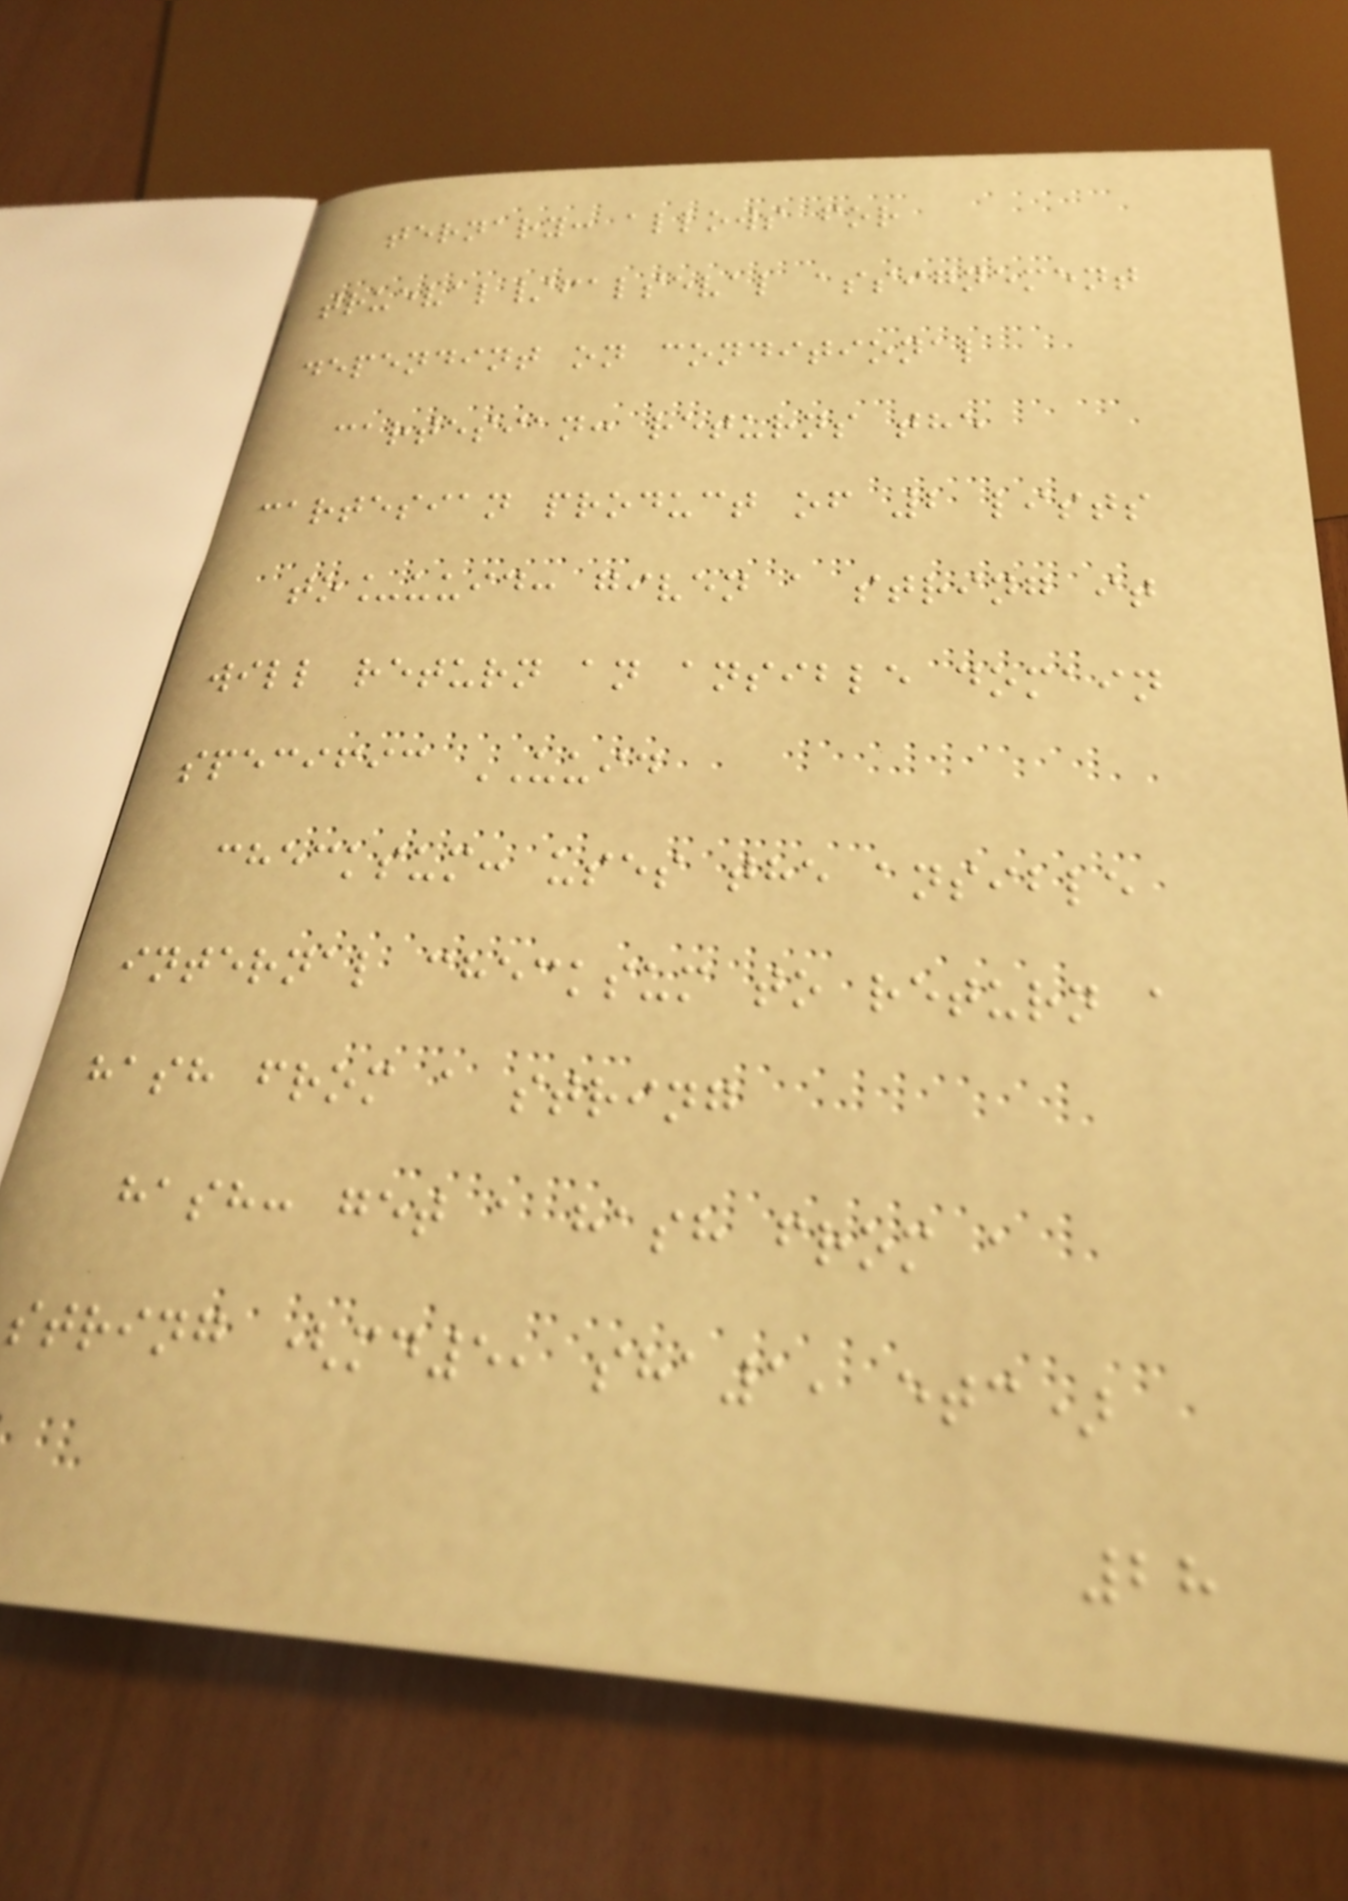ternary: allows for
trueval/falseval assignement
dependint on conditional
cartesian: returns the
cartesian product of 2 lists
to_uuid: given a string it
will return an ansible domain
specific UUID
checksum: uses the ansible
internal checksum to return a
hash from a string
hash: get a hash from a
string (md5, sha1, etc)
28
